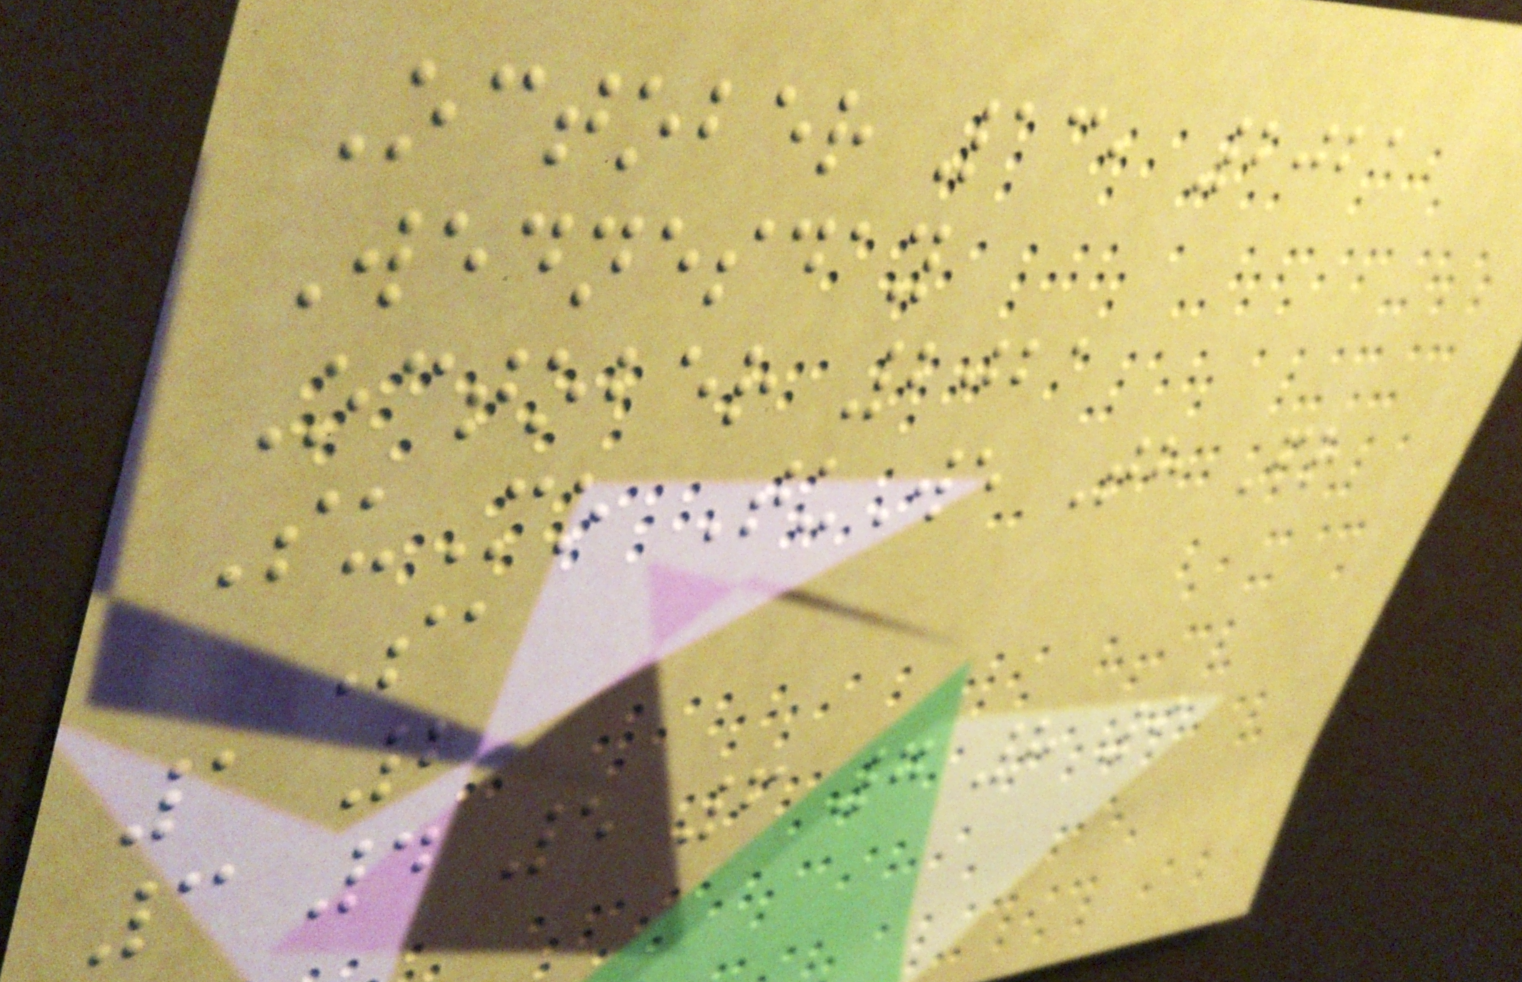October 13, 2021
Wednesday
October 2021
SuMo TuWe Th Fr
Sa
1 2
3 4 5 6 7 8 9
